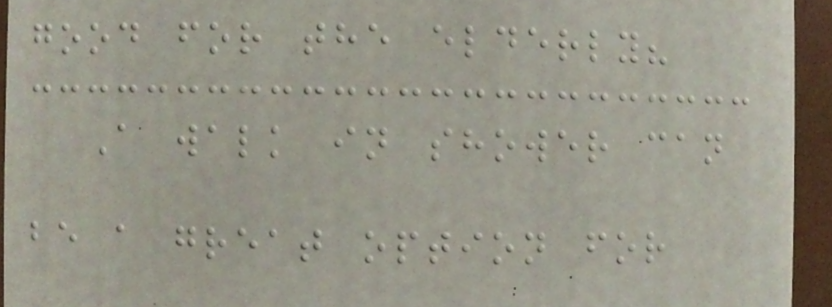good for the elderly?
A walk in shower can
be a great option for
